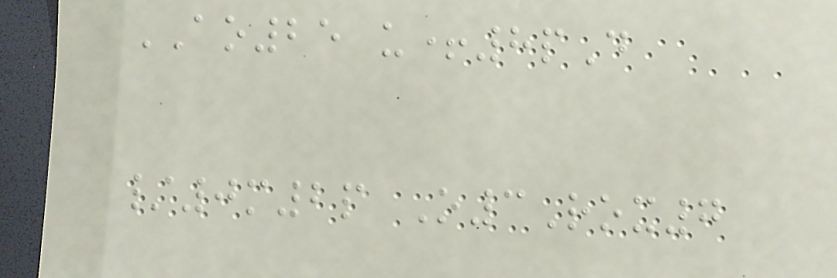AO25 u+8pD
/0m2p O3Rox7
